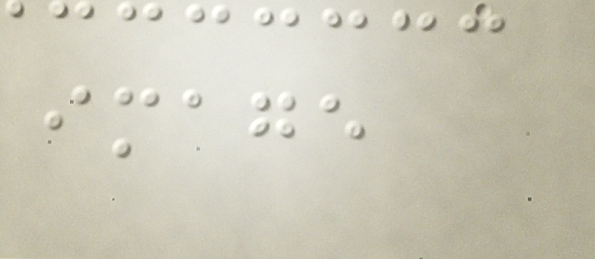image
